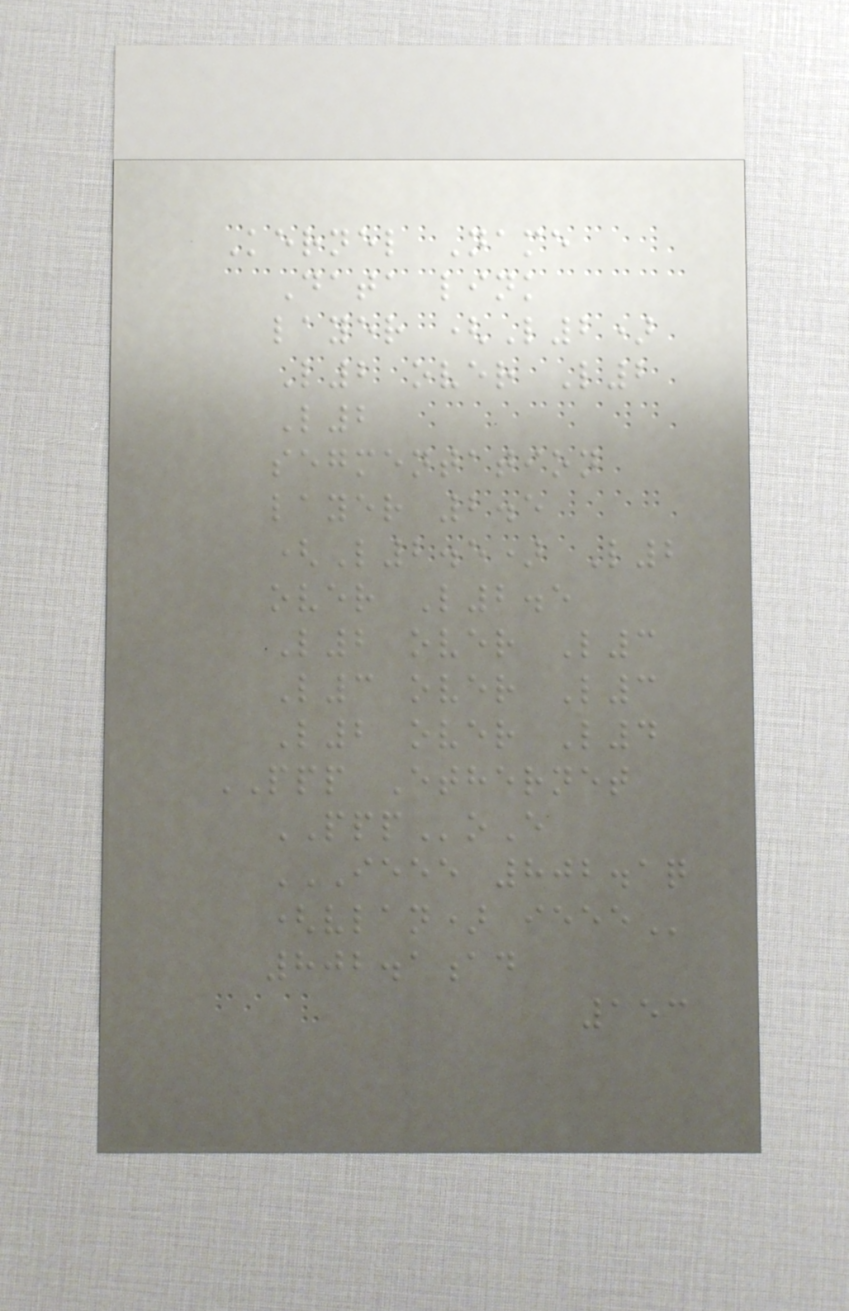Kernel Name
Data link
layer (L2)
L2 over L2
L2
segmentation
layer 2.5
(L2.5) L2
over L2.5
L2 over L3
L3 over L3
L2 over L4
PPP Ethernet
PPPoE
IEEE 802.1Q
(VLAN) IEEE
802.1ad
153
